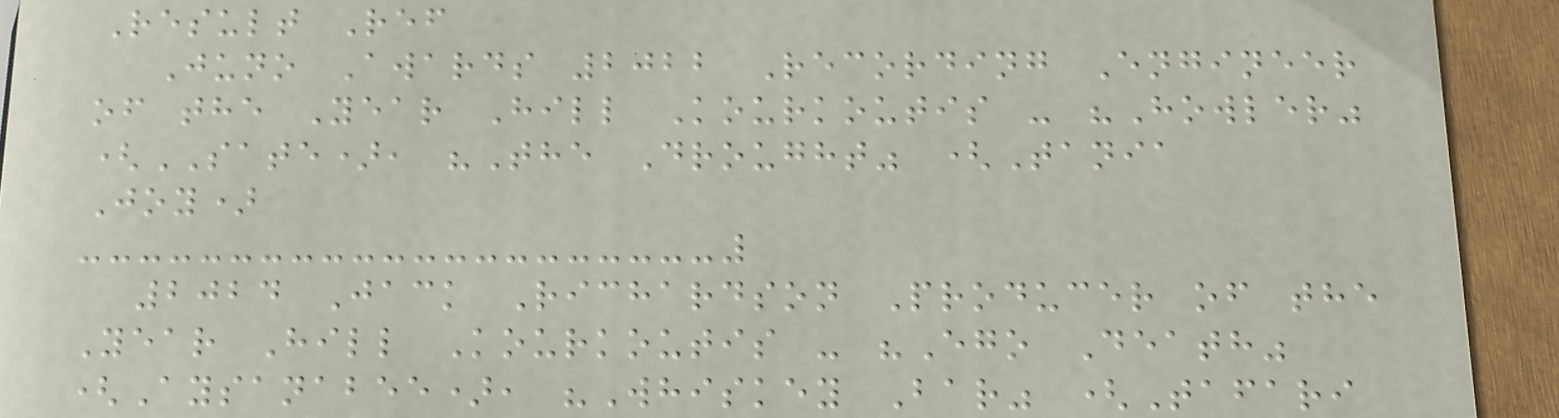Result Ref
Juno Awards 2022 Recording Engineer
of the Year Hill Kourkoutis - "Howler"
(SATE), "The Drought" (Tania
Joy)
2024 Jack Richardson Producer of the
Year Hill Kourkoutis - "Ego Death"
(Aysanabee), "Whiskey Bar" (Tafari
